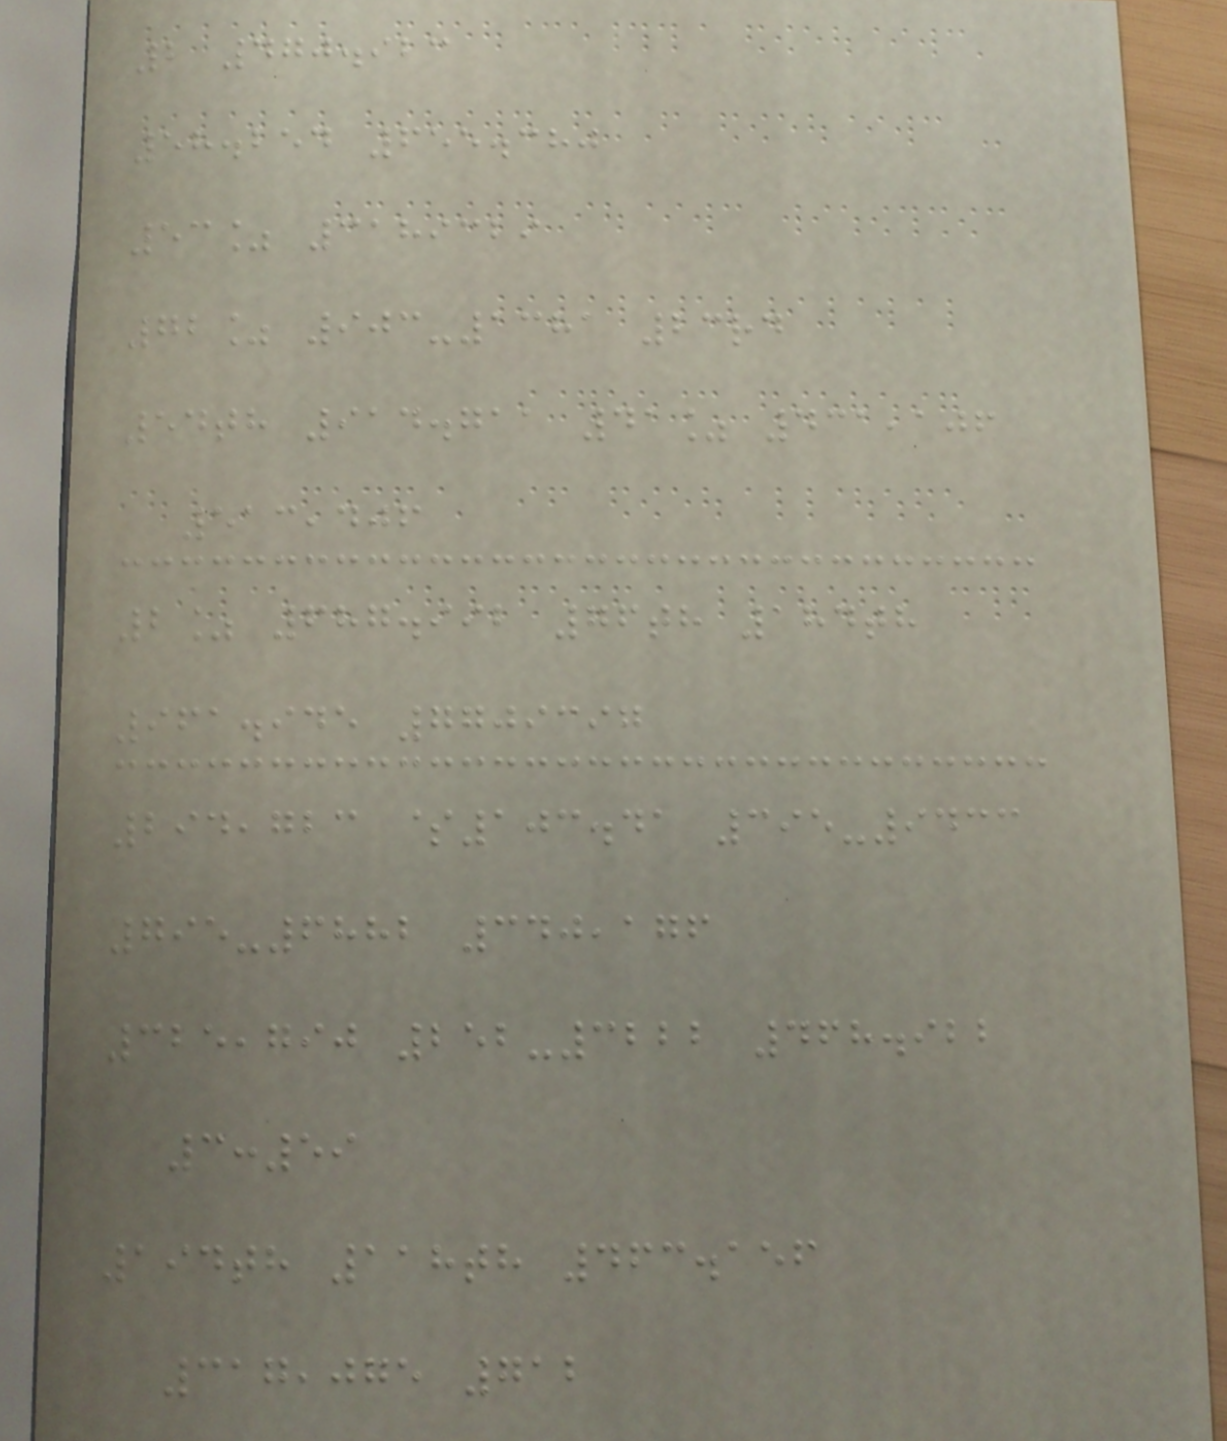2 470.923
58.254 655.380
53% 3189329
72% 903-1381 23rd
54th 914.711 41% 431,106
513,406
2% 687.992 76th 184th
961.945 7709397
294,723 $103.41 395-9433
795-6882 340,176
325,790 252-3222 468.922
3:59
194th 118th 463.156
317,075 712
